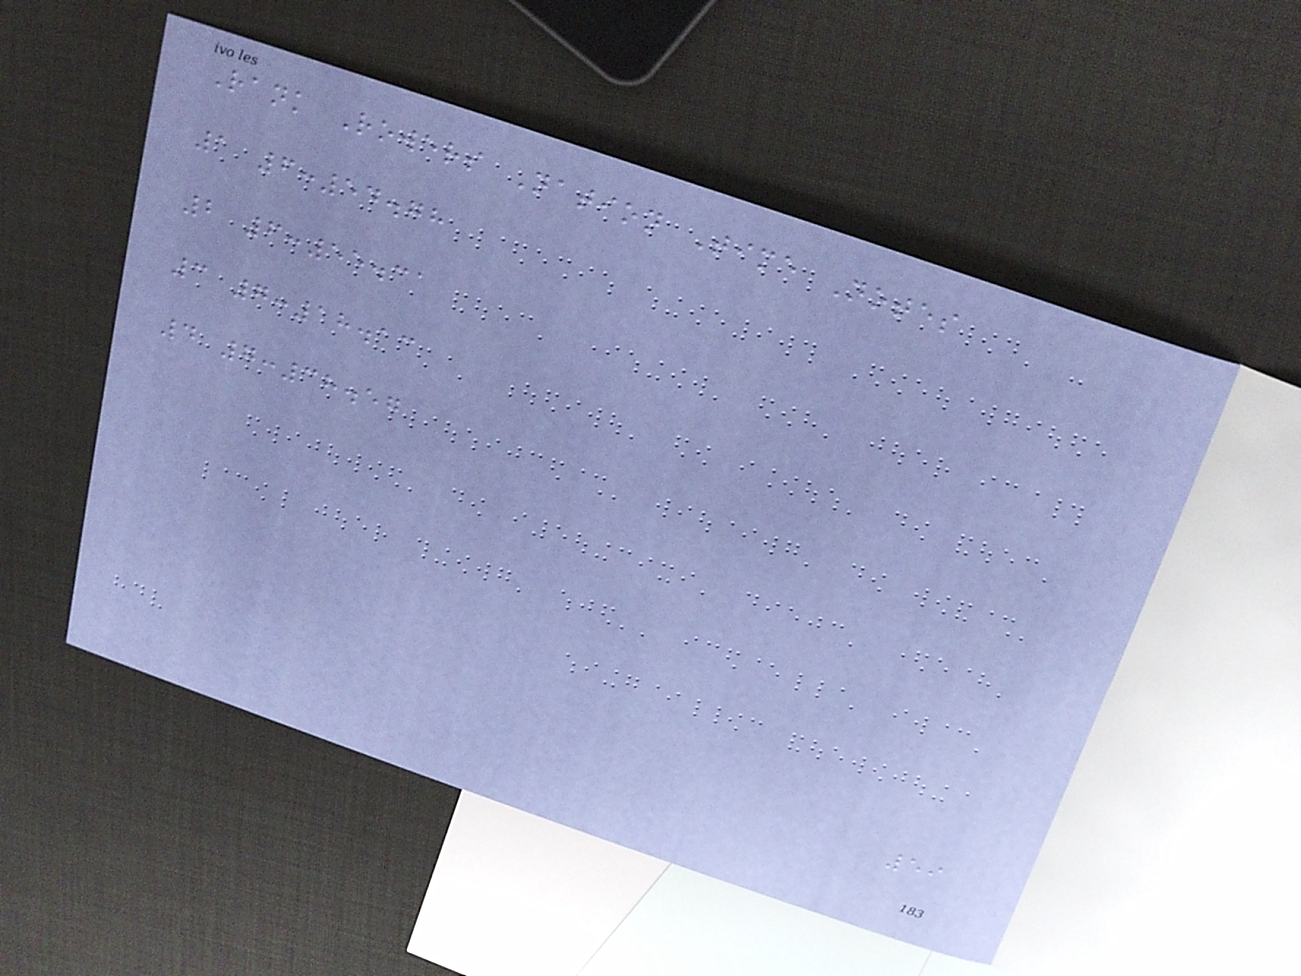Rank Rowers Nation Time Notes
1 6:54.78
2 6:55.31
3 7:18.13
4 7:38.57
59
